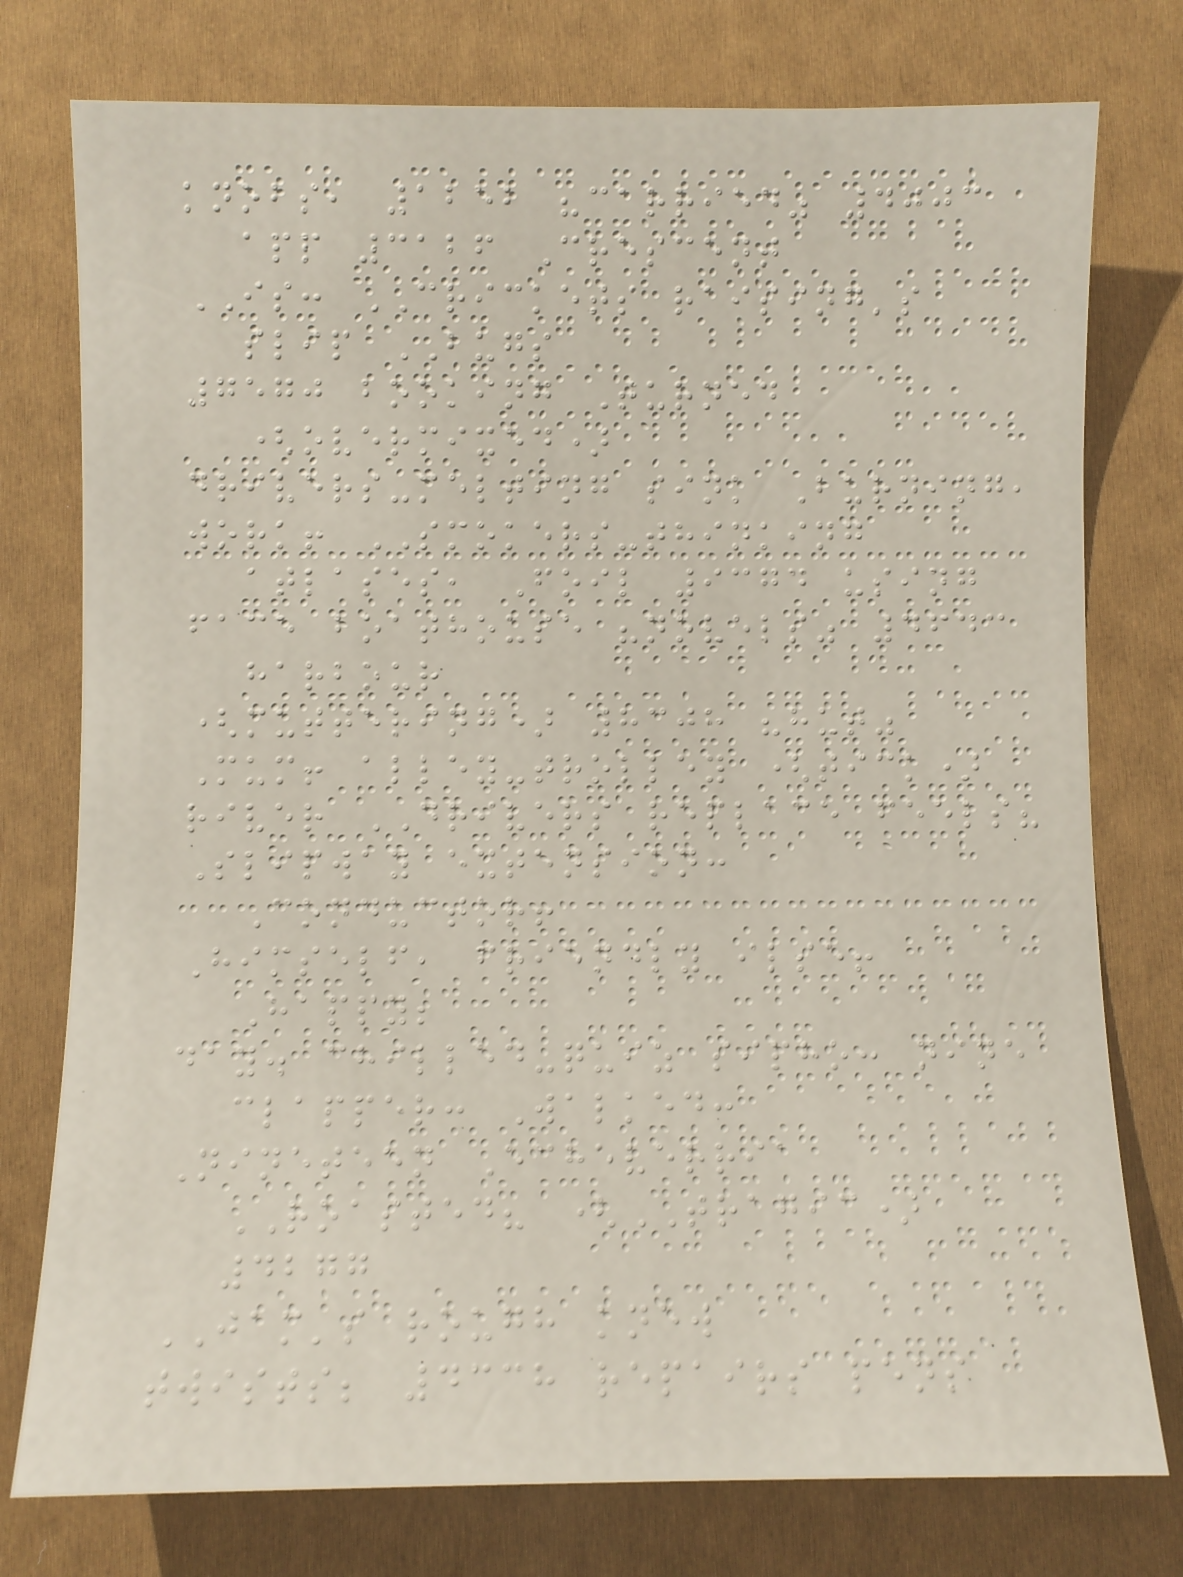knobs, 1252 "carried" 4003
app 3126 Crescent
IS: CRICKETS raising's
slip BUGS
7570 booking Turned
(overmixed)
drivers-melting sink Burning,
work! SMOKERS-thinking
atlases, Foil 9374 using
face boathouse "novels" 4643
harbour
(muttering) 8308 "hut"
Mum! alley-trolley (tick)
river DRIVERS replace feels?
Slipway extension:
Conductor!
Himself, friendly ilse!
Happy;
day. chilled-quiz sipho: nine
clapper: Walked:
Nineteen Echeverria
ROASTED? (TRAGIC)
4277
JAM's rough knew
twists; 4338 repairs pens
